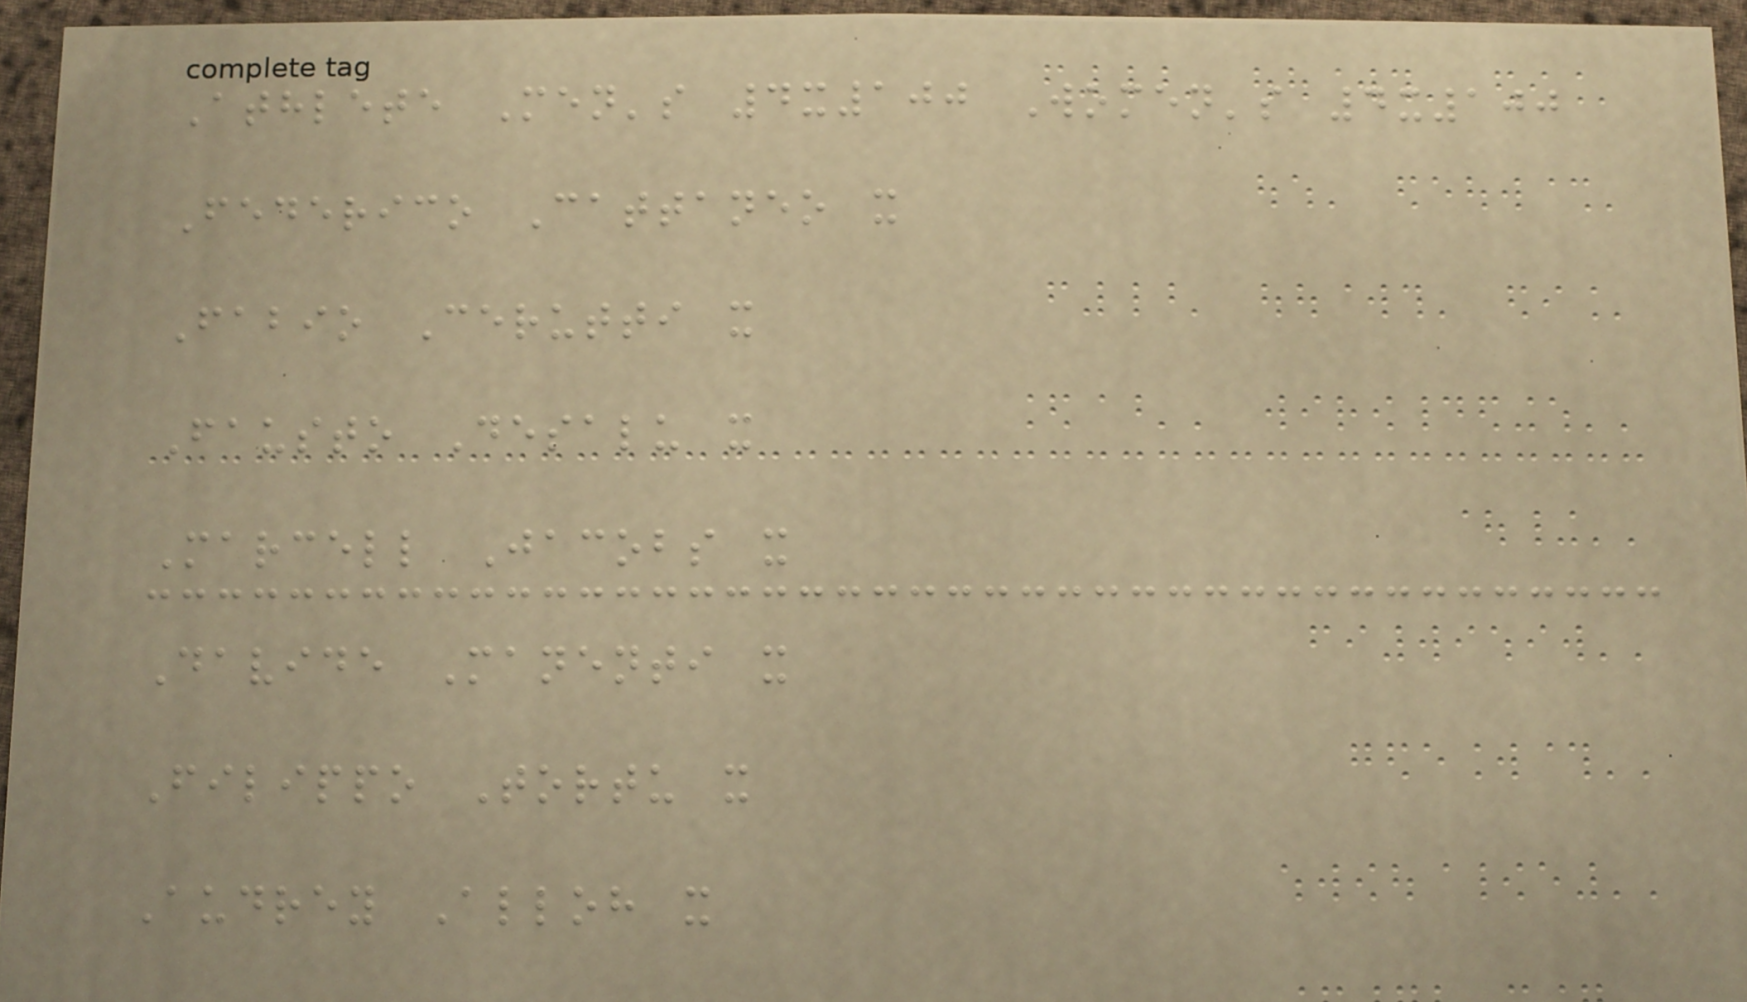Athlete Men's 4x100 Women's 4x100
Federico Cattaneo x
Fabio Cerutti x
Fausto Desalu x
Marcell Jacobs x
Davide Manenti x
Filippo Tortu x
Audrey Alloh x
